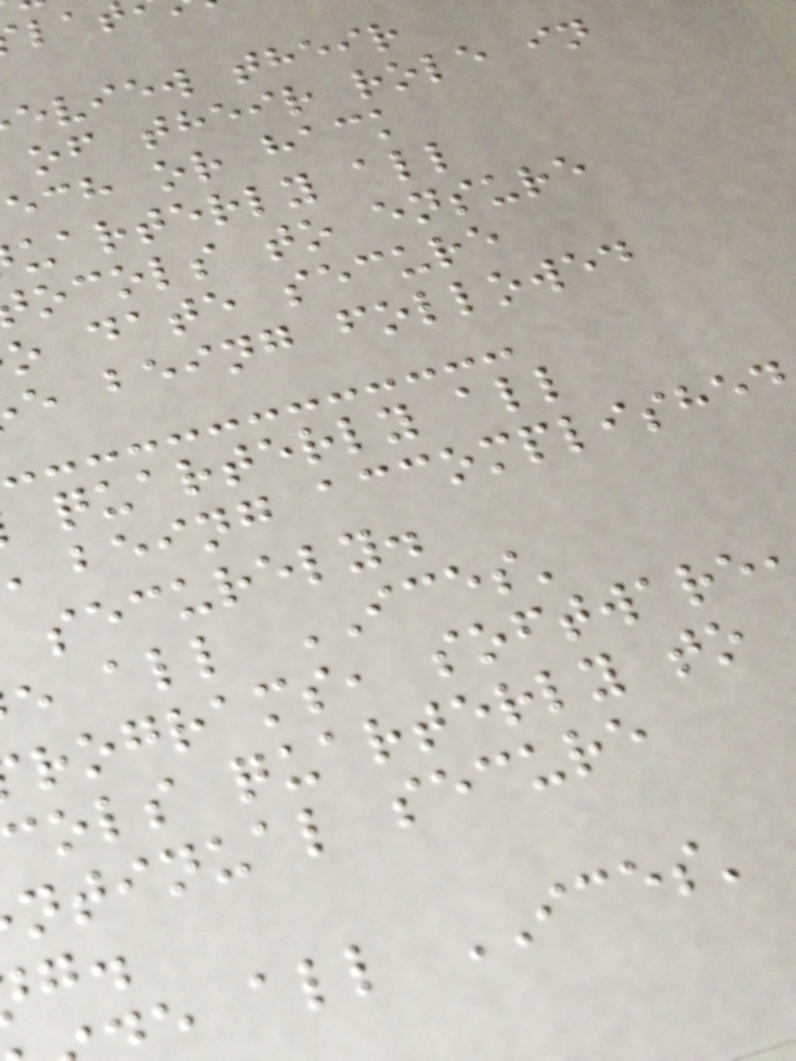eview their
of their role in
ech or hack
uarterly all
ocols to ensure
o date secure
e being followed
quarterly all
being accomplished
securely.
e all ICES'
rograms, software
cols quarterly to
ntinual secure
e all ICES'
